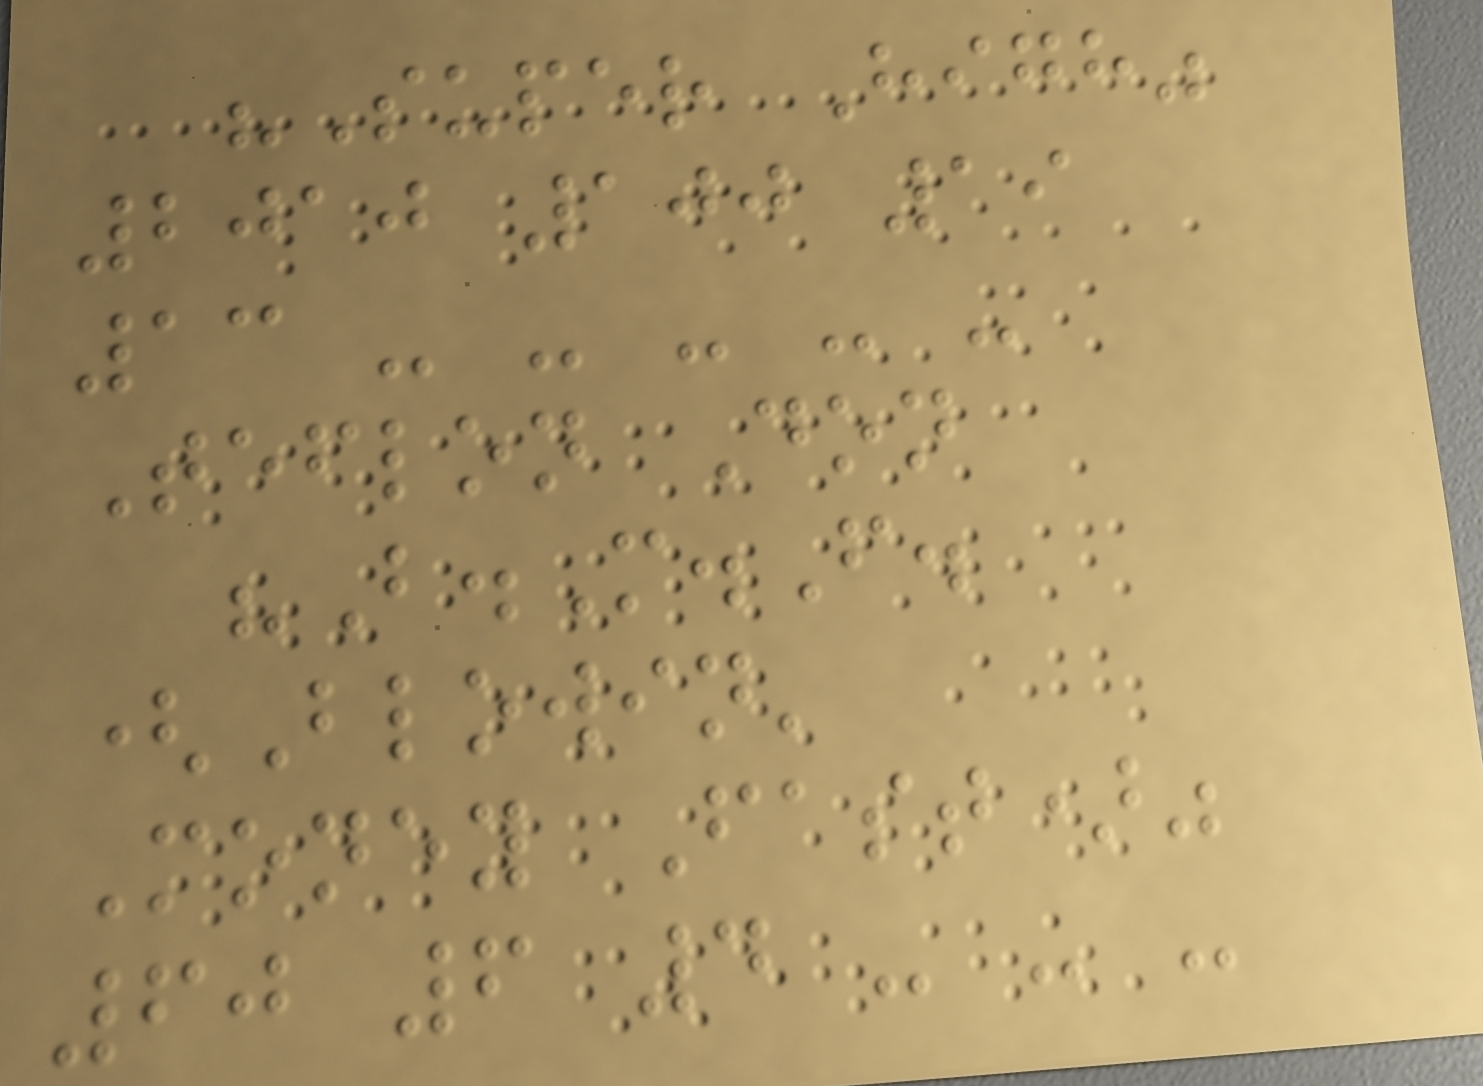"Super High"
2010 100 19
13 - - - - -
Teflon Don
"B.M.F.
(Blowin'
Money Fast)"
60 6 4 - - -
